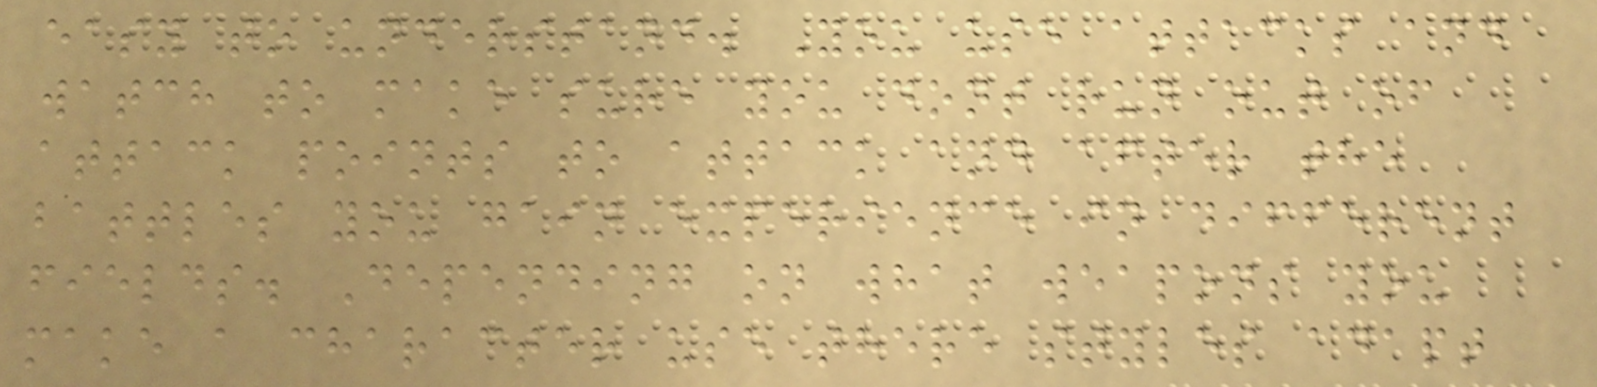easy to understand. You use attacks and
watch to make sure you dont run out of
attack points to attack and after the
battles you gain experience in different
fields. Depending on what weapons you
make a character use there styles adapt
